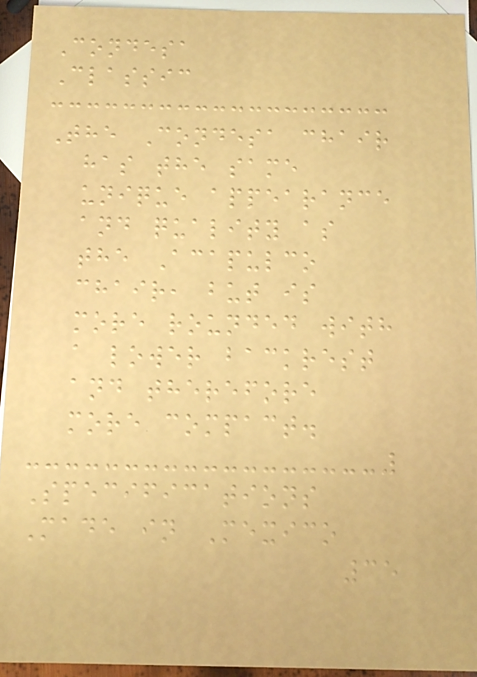Condesa
Classic
The Condesa chair
has the same
unique appearance
and quality as
the Acapulco
chair, but is
more rounded with
a lower backrest
and therefore
more compact.
Specifications
Made in Mexico
35
